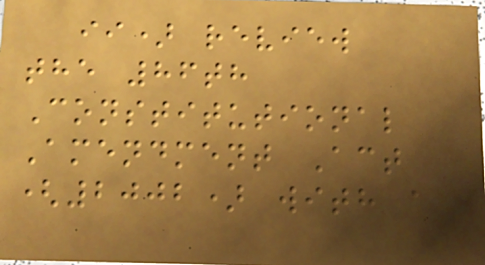ii) review
the 86th
Constitutional
Amendment Act
(2002) with a
